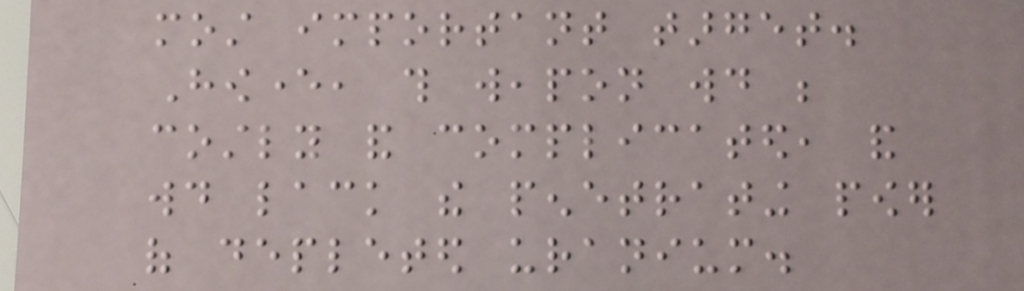most important target.
However, this weapon would be
costly and complicated, and
would lack the penetrating power
of depleted uranium.
